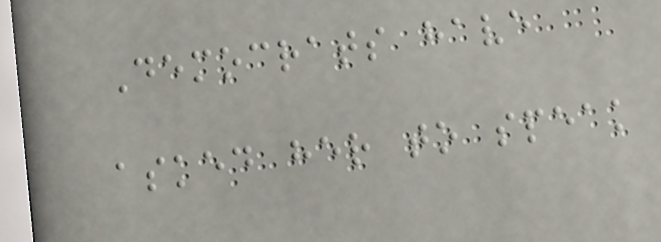Democrats have
asked her to speak
